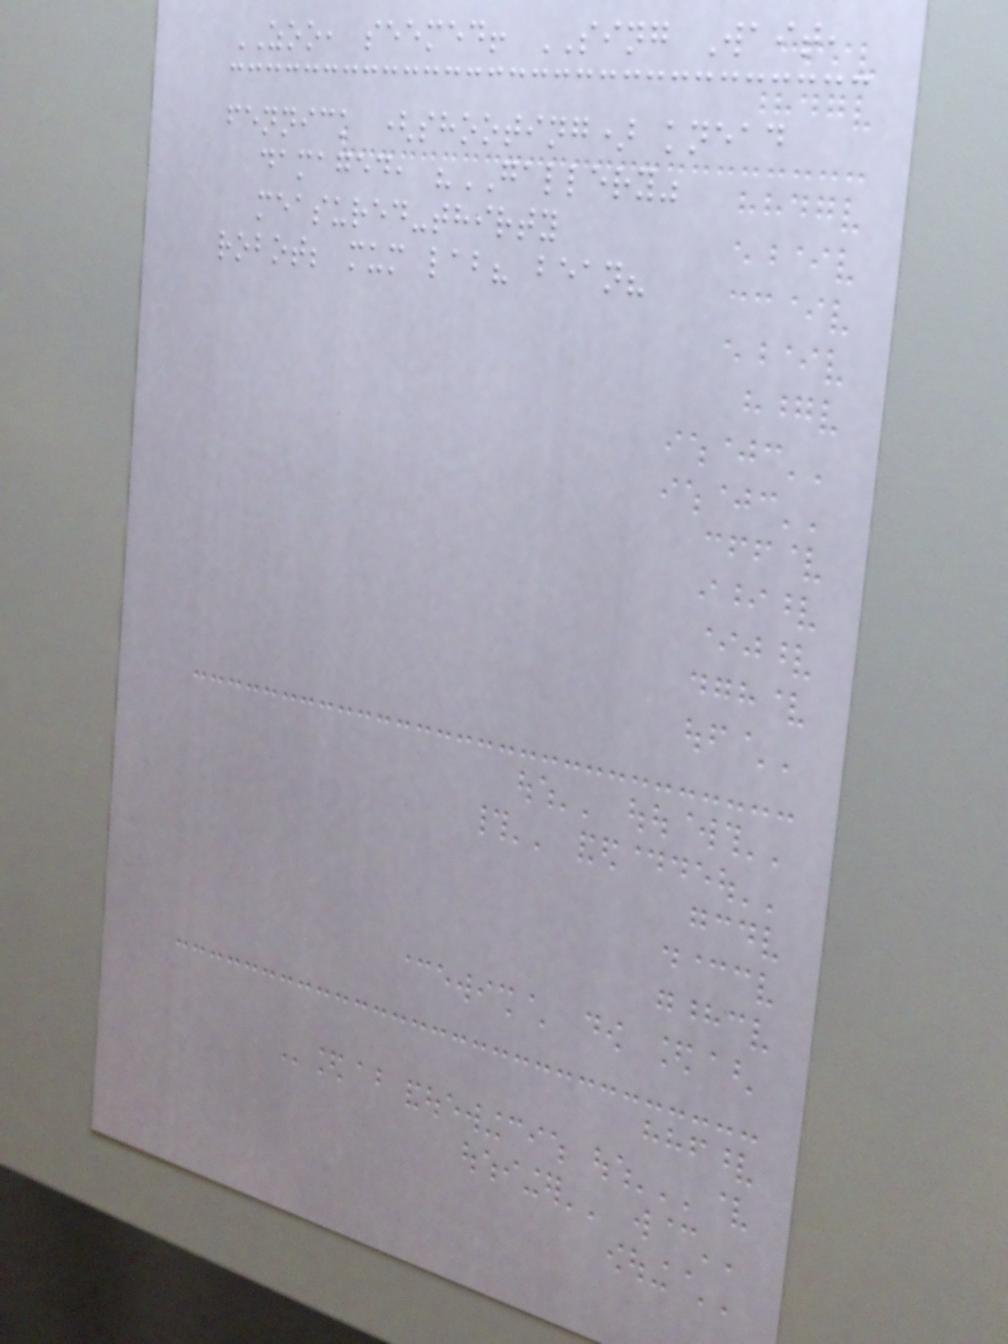ZOO, seemed! SING Wait,
fennick (shooting) knead
damaged, "GALLERY"
measured-thirty
robot; mum lab? bean?
